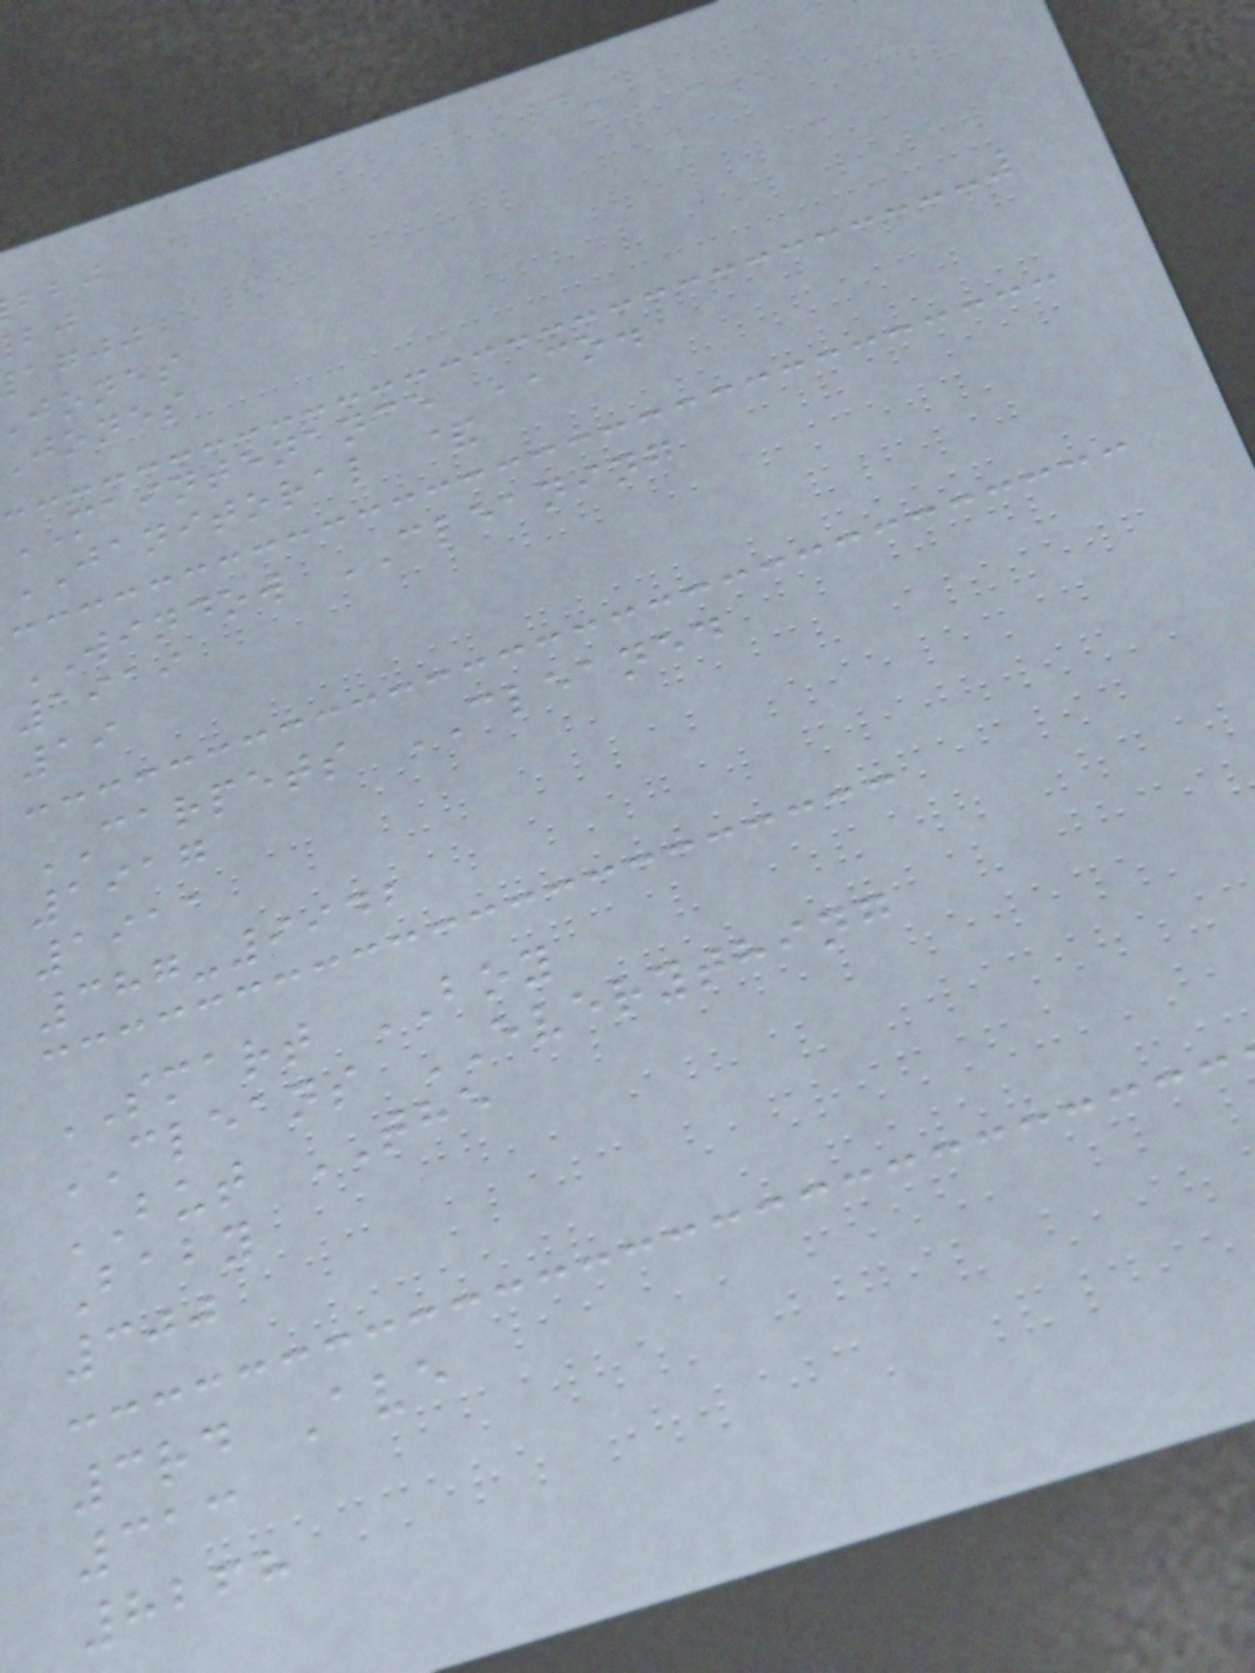agjj
jones
jones
MAINTENANCE CO.
JANITORAL &
WINDOW CLEANING
1919
19
CARPETS CLEANED
1917
1911
387-9942
SMART BOY
CLEANS EVERYTHING
BUT THE
Baby
300
3rd Ave
313
8268
